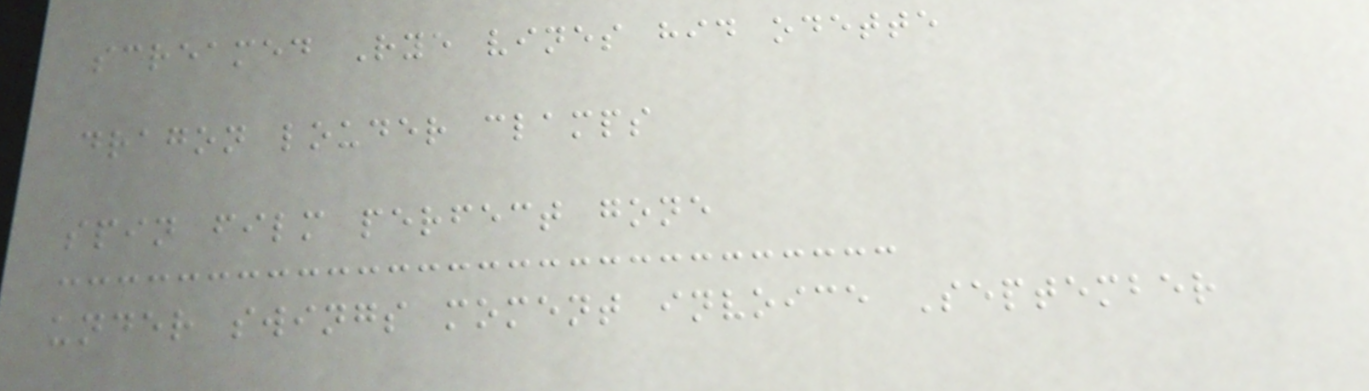screamed Rye vines hid odette
dragon louder clamps
spin film perfect gone
under swings moment invoice September
